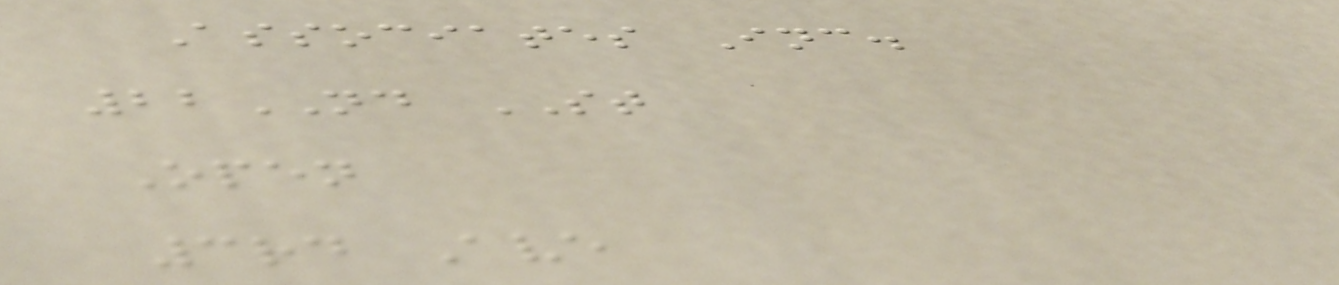Associates Inc.
22ND ST
Open
3rd Ave
